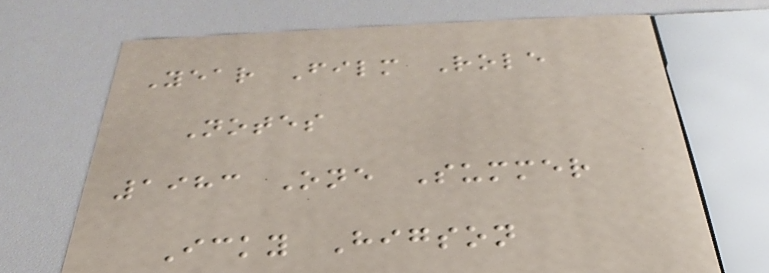Year Film Role
Notes
1983 One Summer
Icky Higson
